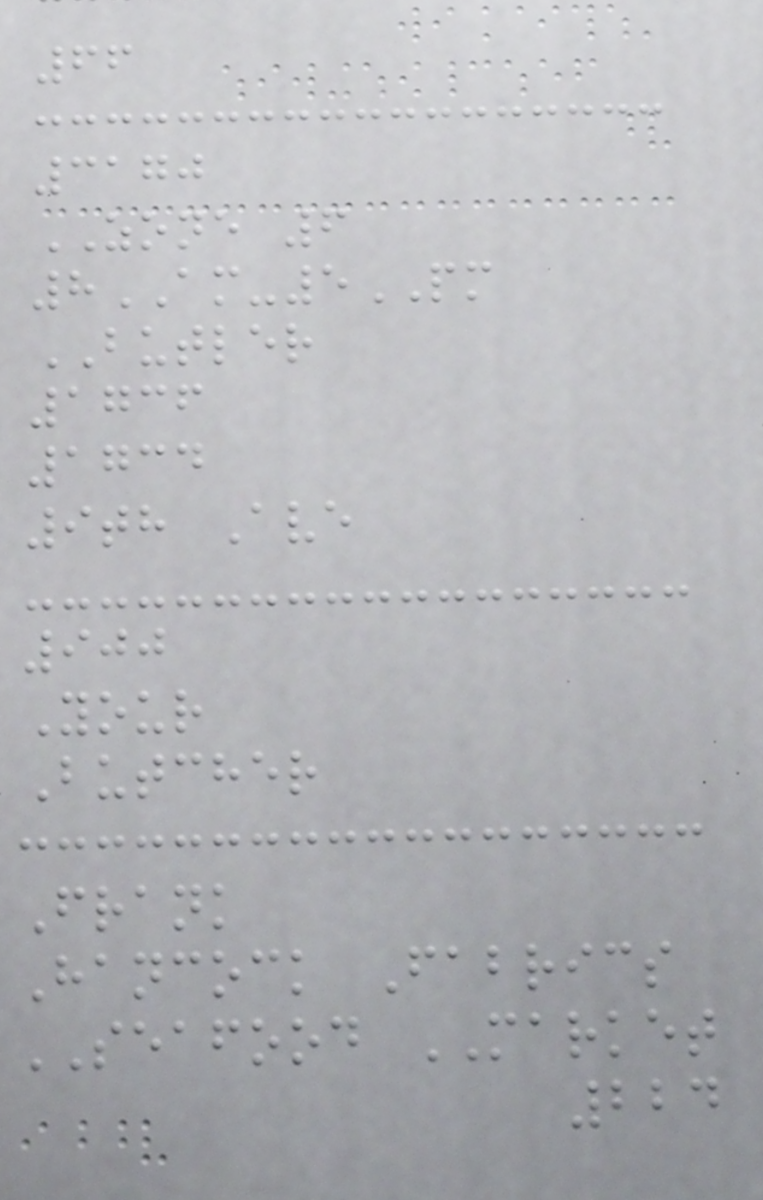66
3170
ZONE 6
8AM-5PM
BUTLER
1736
1734
9th Ave
900
Your
Butcher
Frank
Hancock Fabrics
SEAFOOD MARKET
224
